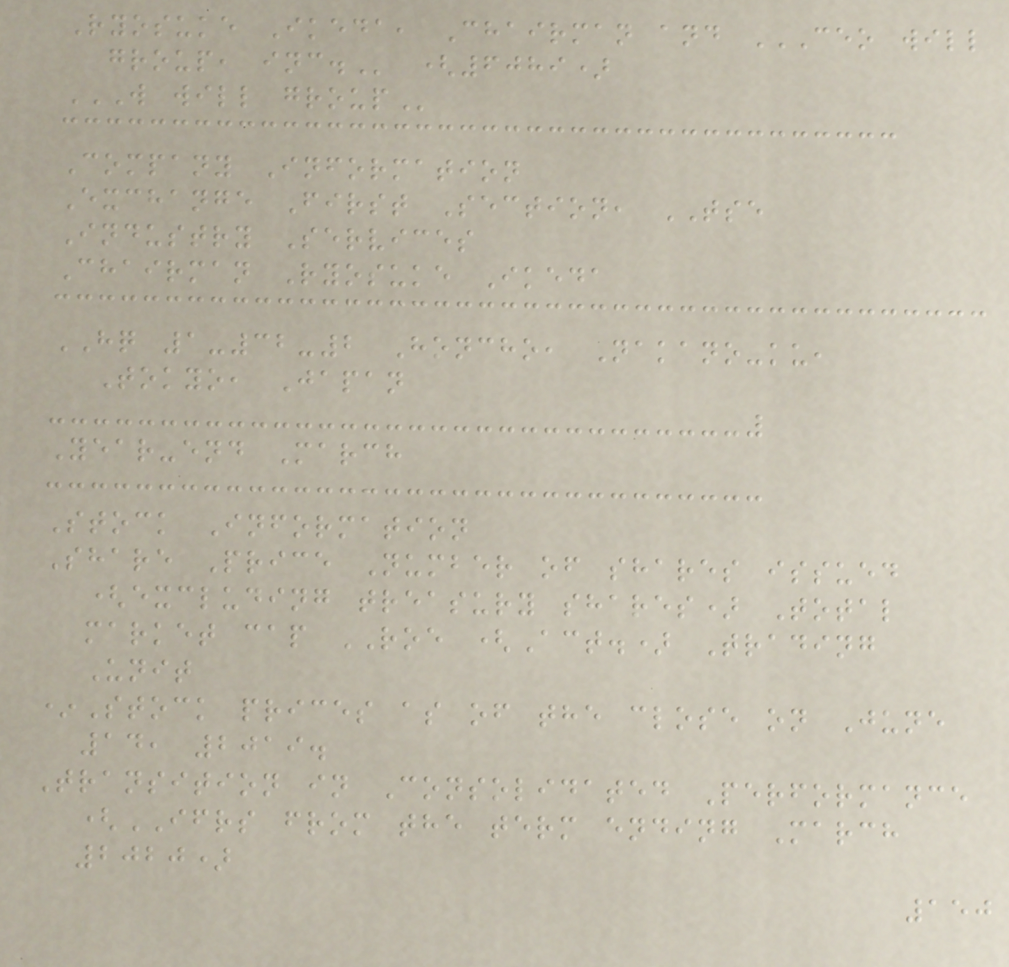Ryosuke Ikeda, Chairman and CEO WILL
GROUP, INC. (6089)
W WILL GROUP
Company Information
Exchange First Section, TSE
Industry Services
Chairman Ryosuke Ikeda
HQ 1-32-2 Honcho, Nakano-ku,
Tokyo, Japan
Year-end March
Stock Information
Share Price Number of shares issued
(excluding treasury shares) Total
market cap ROE (Act.) Trading
Unit
*Stock prices as of the close on June
14, 2019.
Transition in Consolidated Performance
(IFRS from the term ending March
2020)
150
